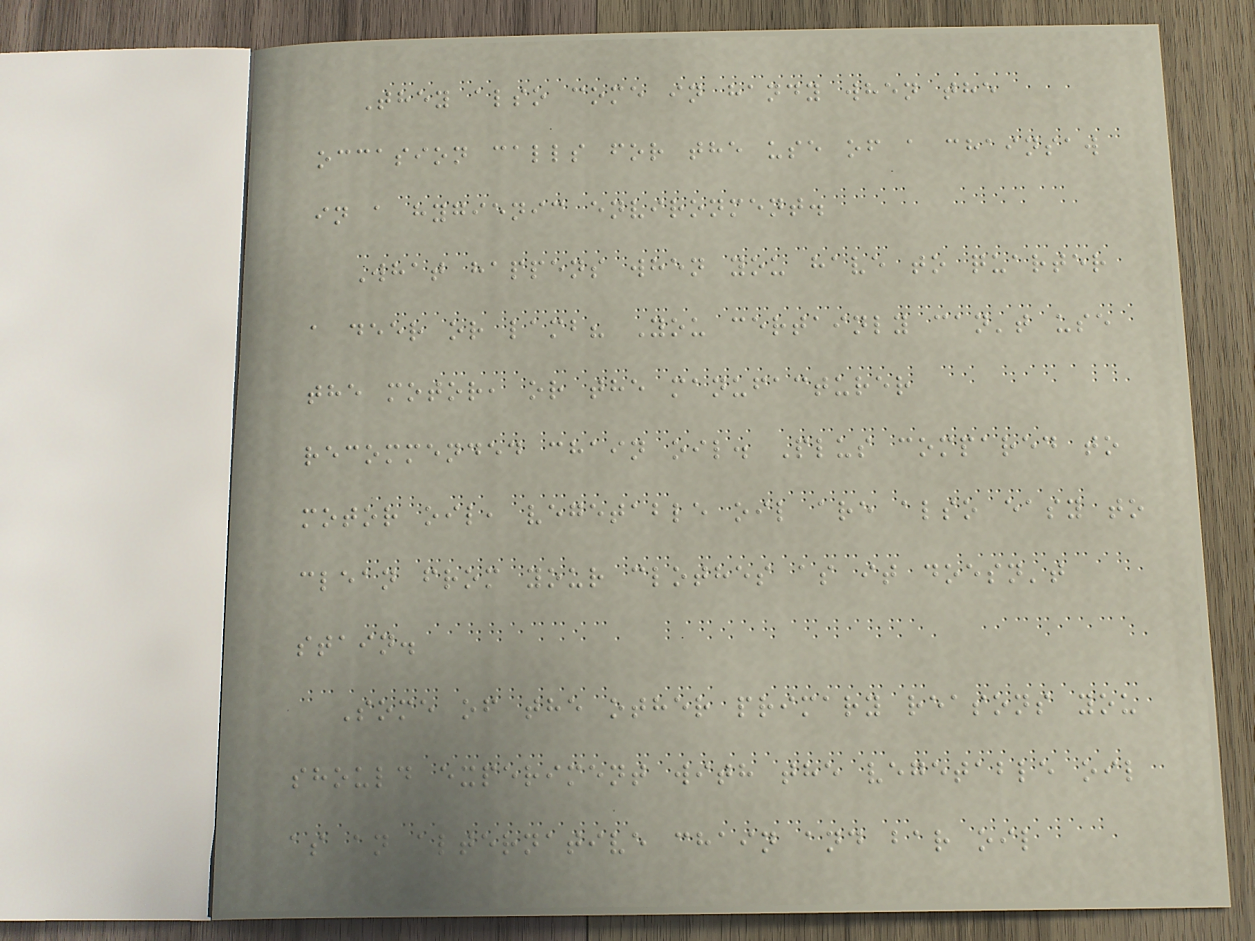They also come in handy when the
occasion calls for the use of a chainsaw
in a hygienic environment.
What happens when you have to quarter
a deer or lamb? You certainly can't use
the motor, or the manufacturer
recommended chain oil. Plus compared to
motor oil, vegetable oil are also easy to
clean from your clothes as it doesn't
stain.
Some of the other primary reasons you
should experiment with the vegetable oil
as an alternative chain and bar oil
